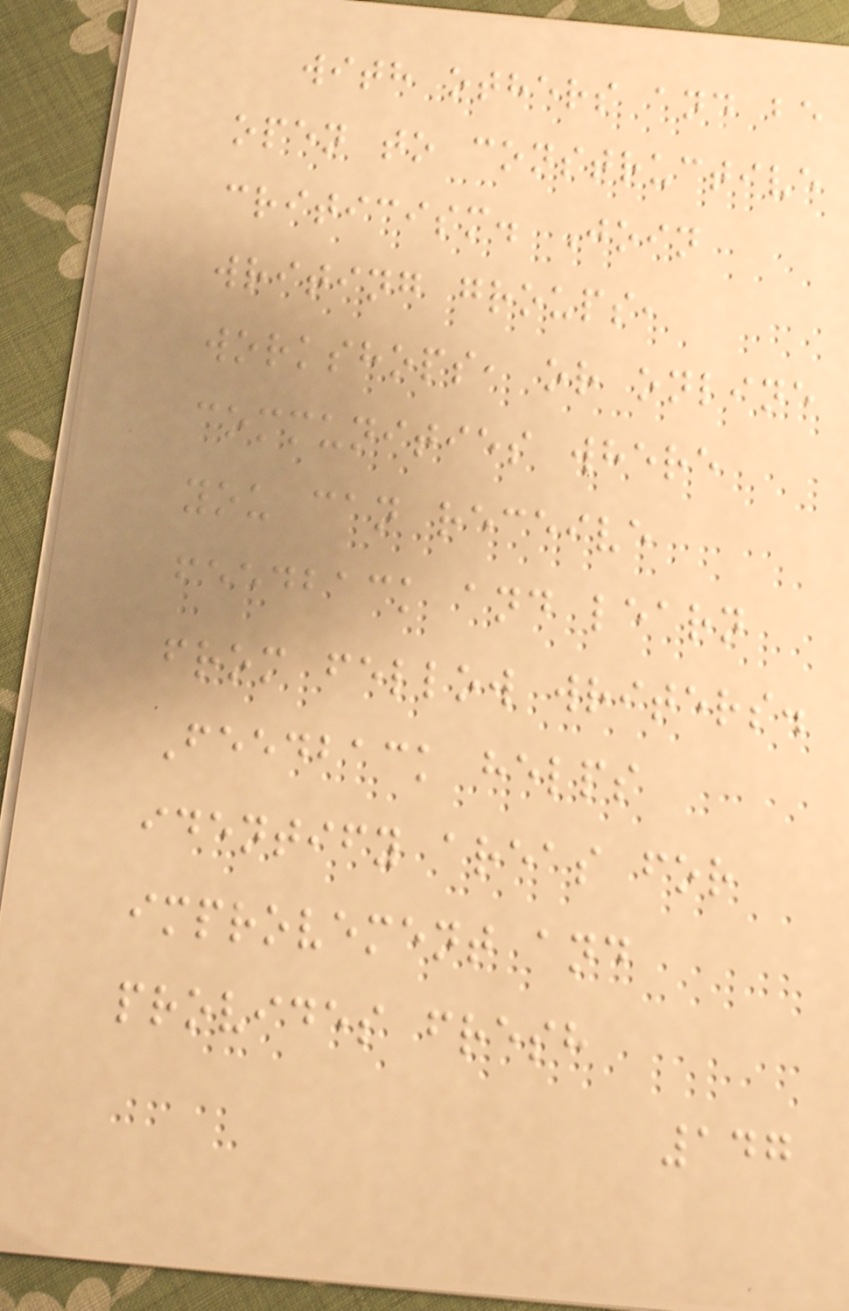with others and be
open to constructive
criticism. Join
writing groups,
workshops, or online
communities where
you can receive
feedback and learn
from fellow writers.
Feedback helps
identify areas for
improvement and
provides fresh
147
